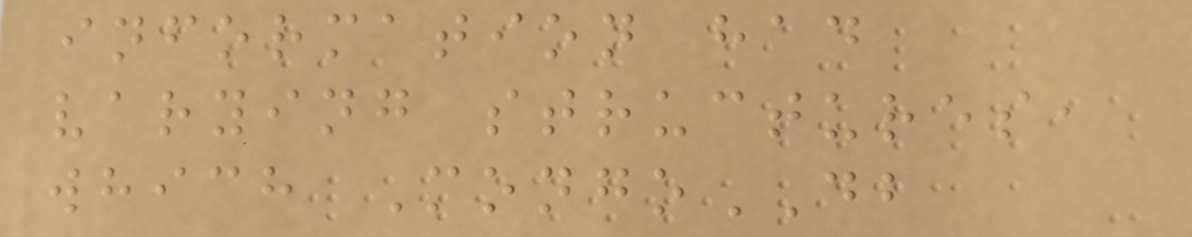information had
varying structures,
which MongoDB
